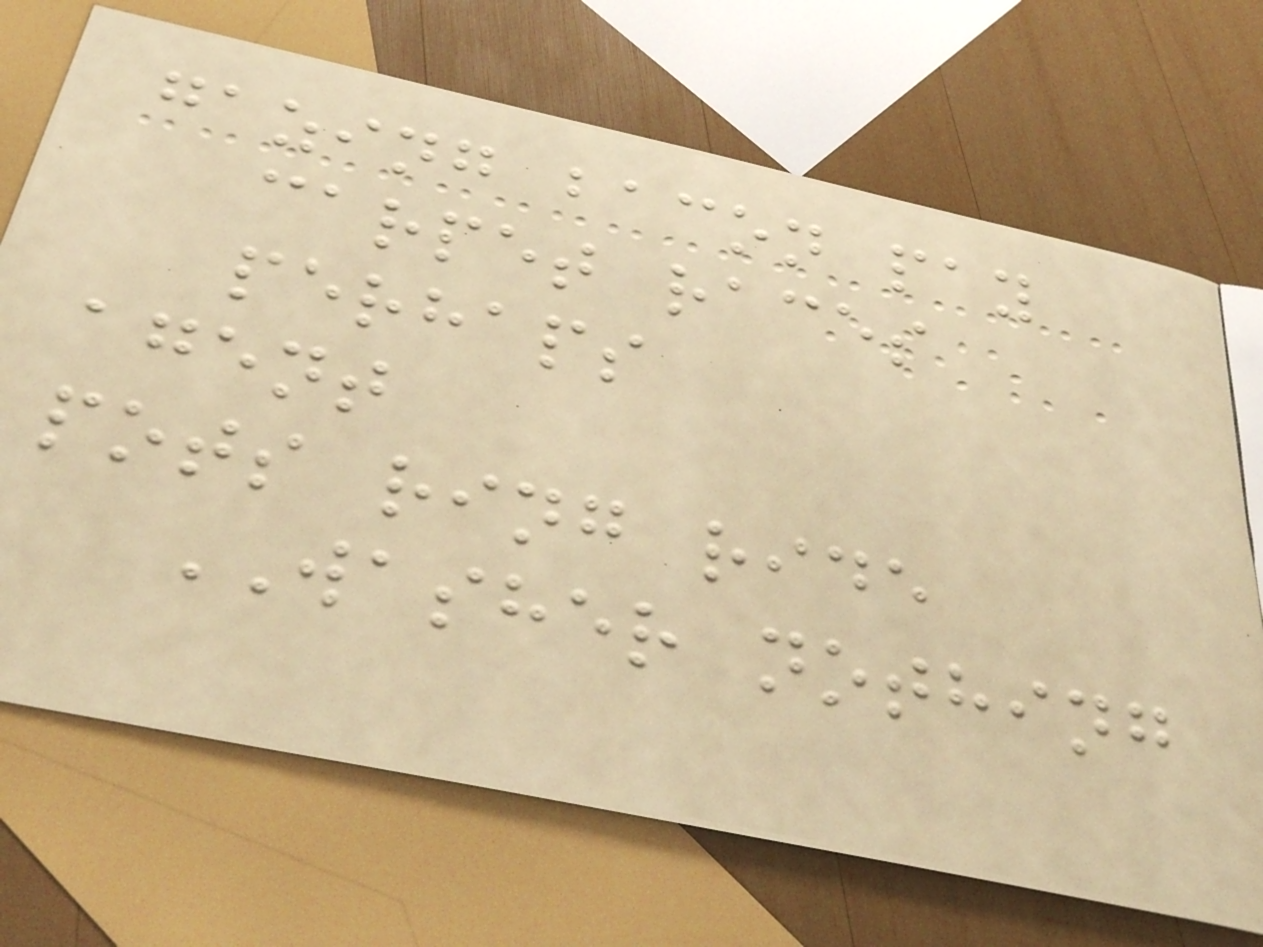gazing bacon pay
carpet races
perhaps
agent
pots ring ride
WASHER nothing
